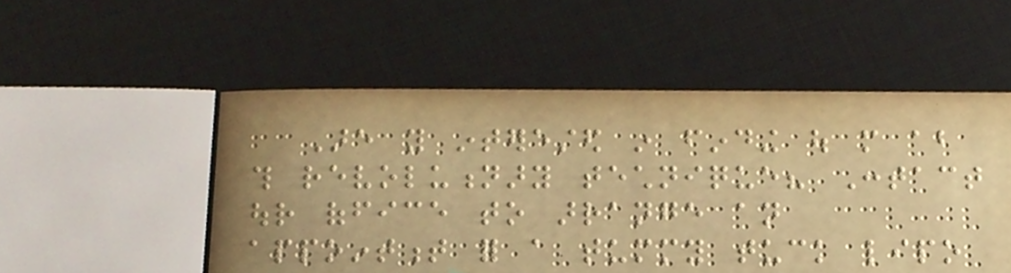Are you interested in finding out more about
this revolutionary technique? Contact
our office to arrange an
appointment for a tummy tuck lipo
